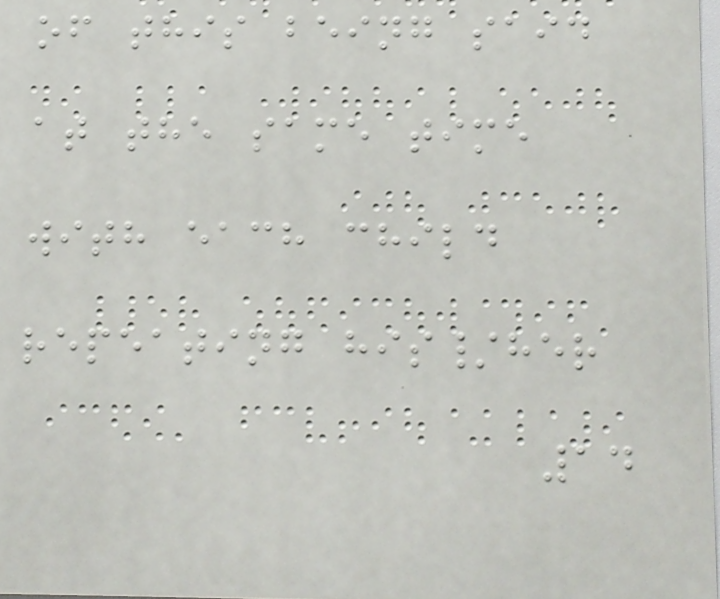of this being said
at the same time
with each child
repeating his/her
14
